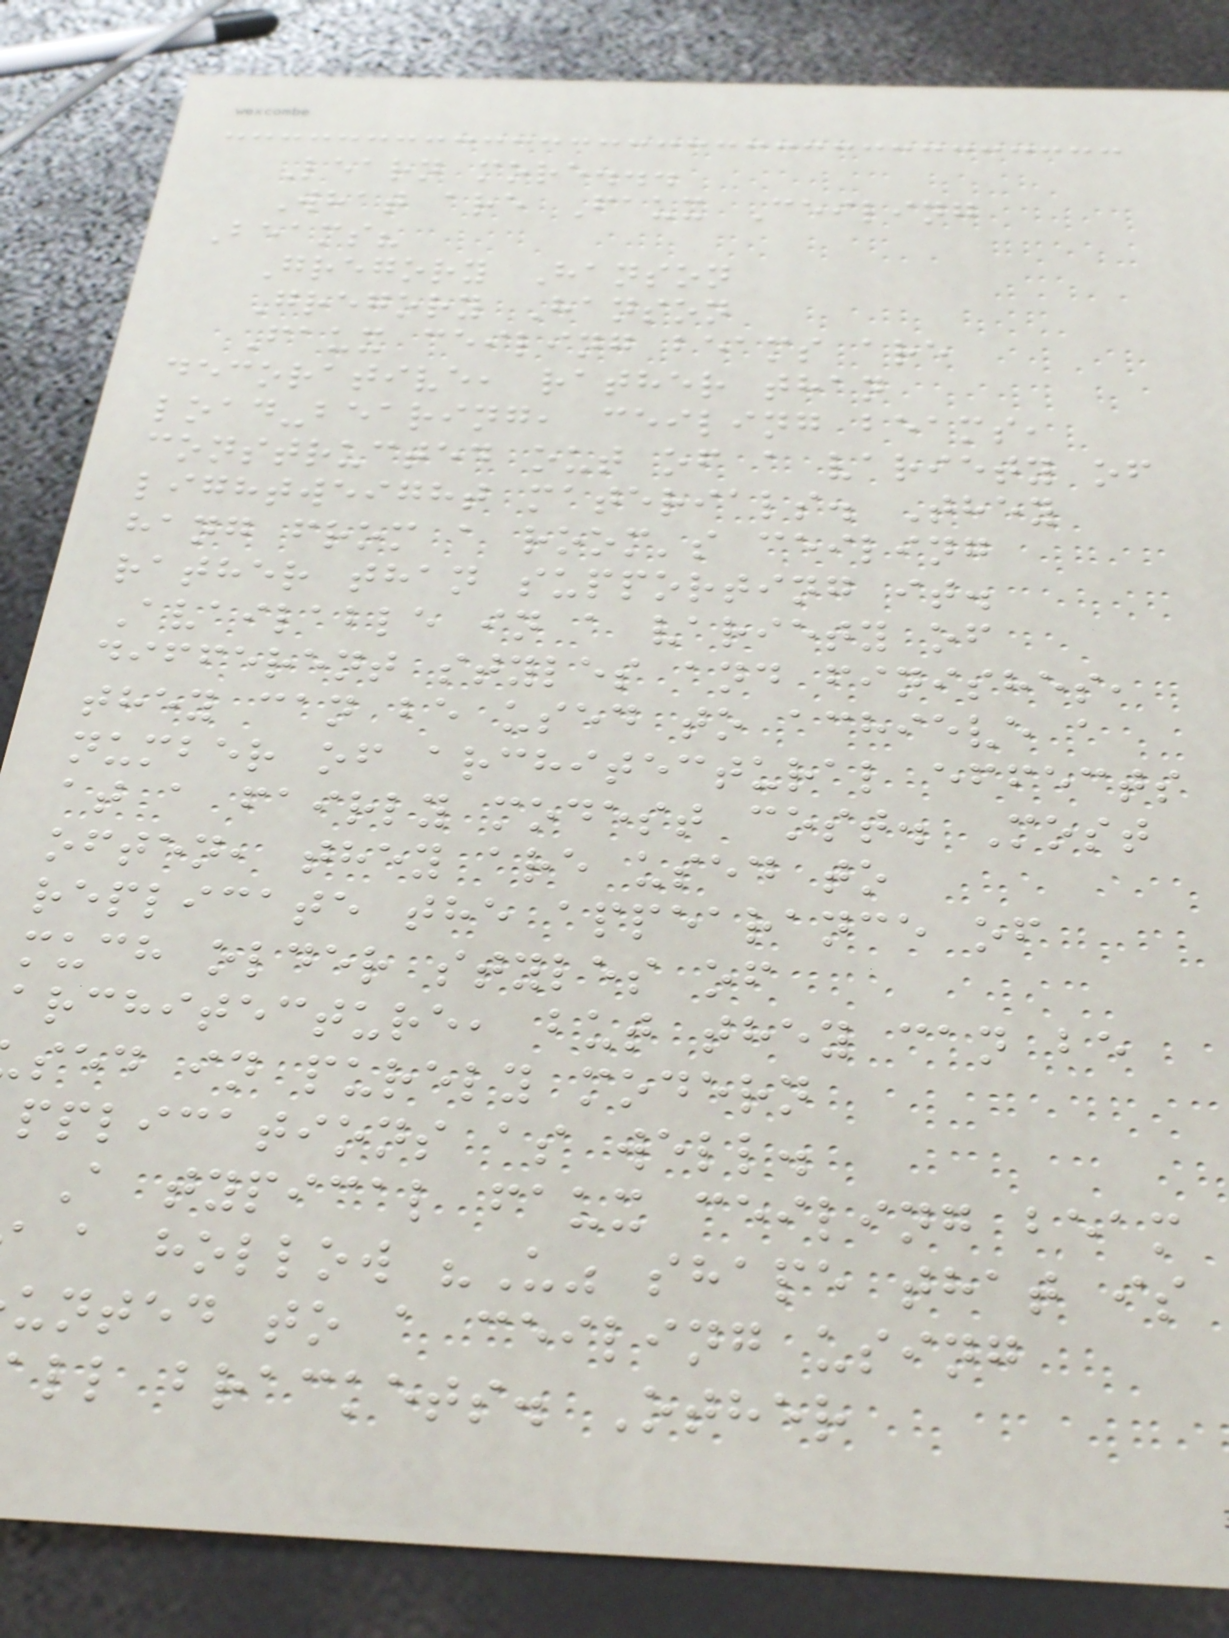Learn more...
What are Faux Ceiling
Beams?
Gregory Hanson
Gregory Hanson
Faux ceiling beams are
decorative, rather than
load-bearing, ceiling beams,
constructed out of a variety of
lightweight materials. They
hang from a room's ceiling
rather than supporting it.
Available in a variety of
different styles and finishes,
they can be used to achieve a
number of architectural effects
at a fairly modest cost. Most
often, they are used to
replicate the appearance of
much older styles of
architecture, but they can be
sed in purely modern
pplications as well.
A typical faux ceiling beam
a hollow "U" shape that is
unted to a ceiling using
ll brackets. Other
